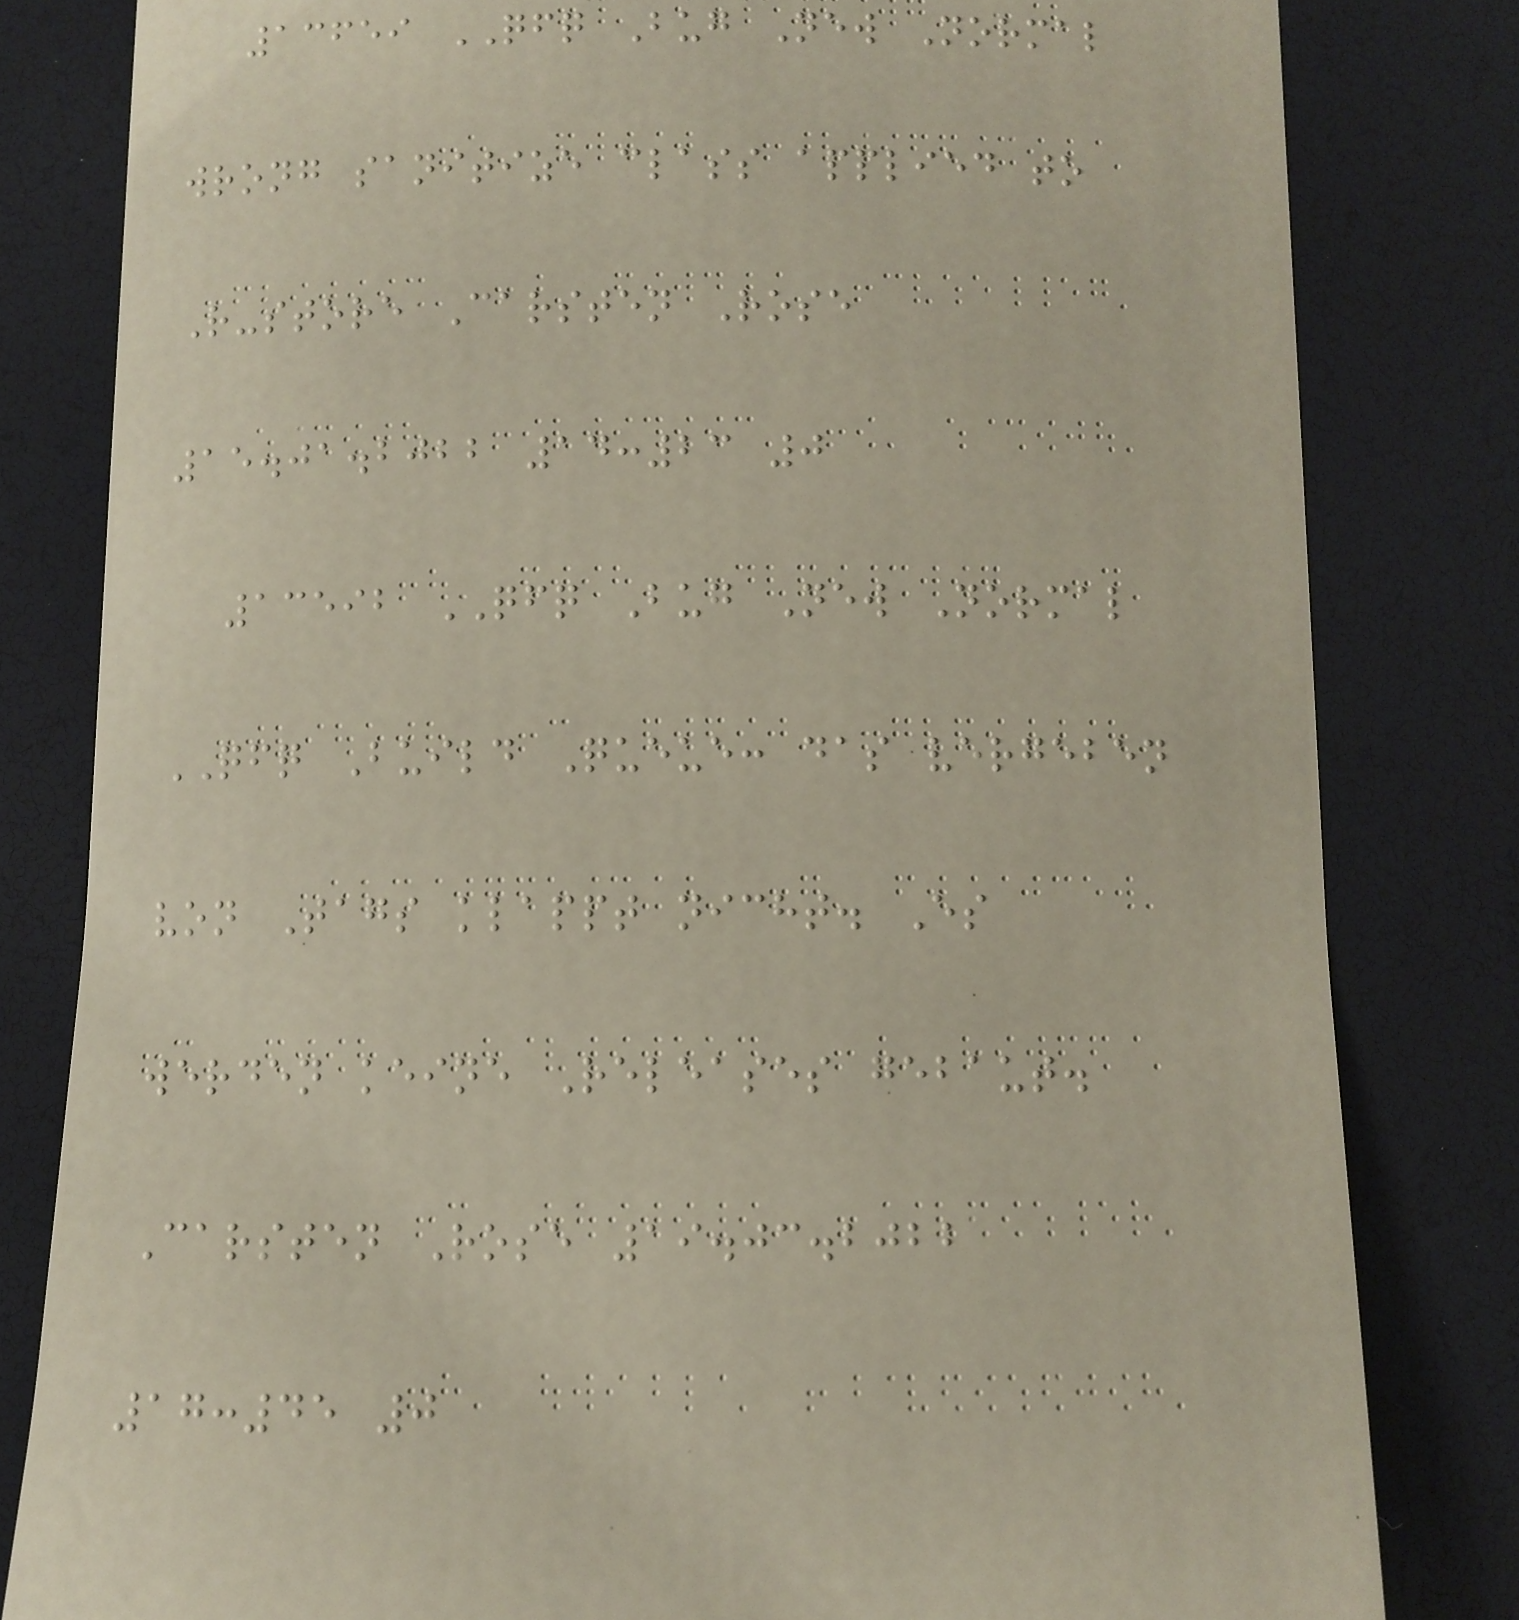13659 QFQ Bug New Normal
wrong sanitize class applied to
R-store Carsten Rose
15.01.2022 14:23 0
13592 QFQ Bug New Normal
QFQ Build Queue: das vergeben
von Tags klappt nicht. Es
werden keine Releases gebaut.
Carsten Rose 19.03.2022
17:45 0
